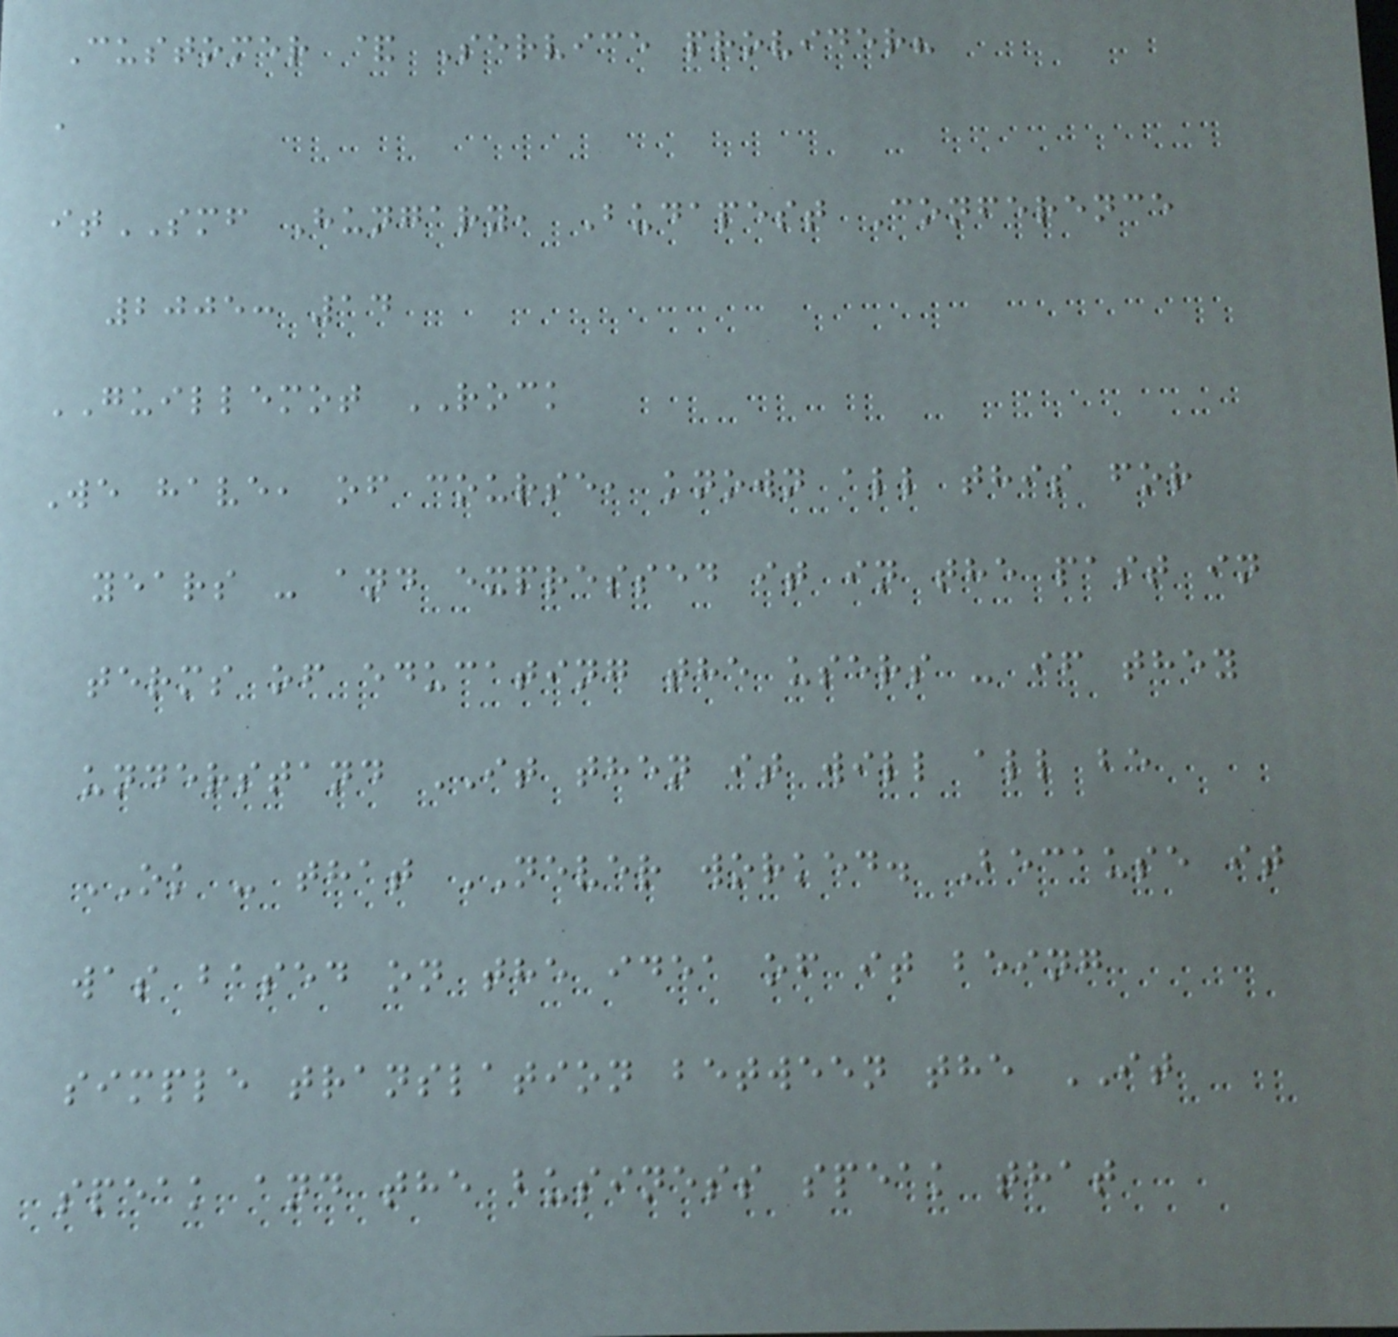Customer & Service provider?
a
itSMF Hungary, Budapest Conference
2005: 14
GUILLEMOT ROCK
We have, of course, known all this for
years - and expressed it in the past in
terms of educating the users - if they
understand IT then it will all be
OK - that NEVER worked. Because it
was based on the idea of it being
simple translation between the IT
speak and the business speak that
